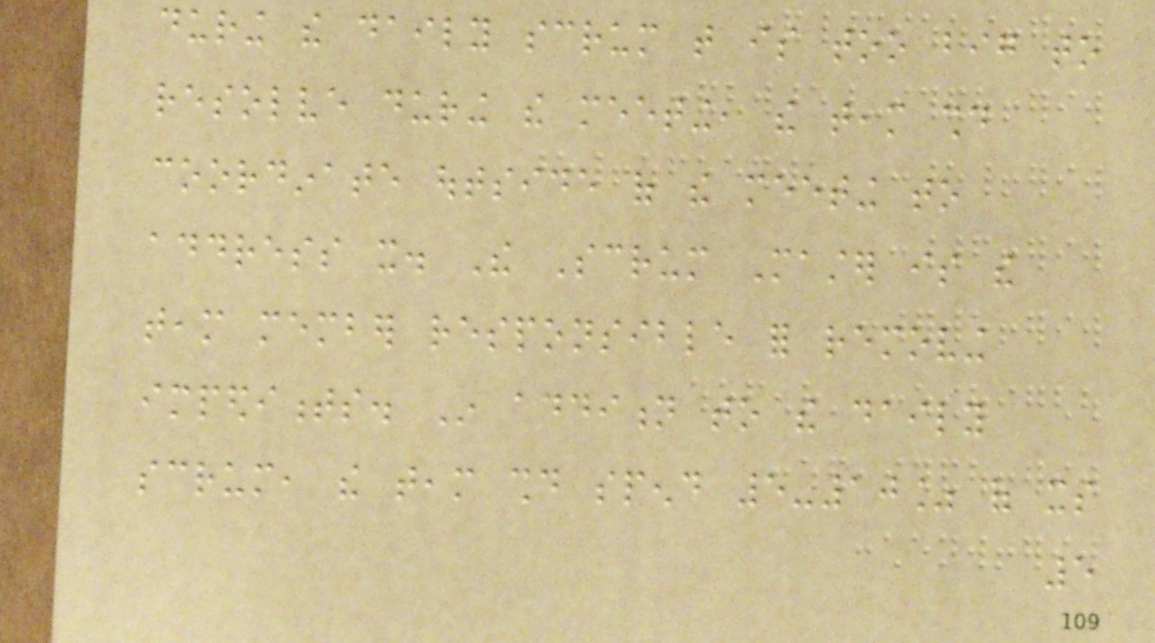during the daily scrum that is too big to
resolve during the meeting, the team should
coordinate outside of the meeting to
address it. The Scrum Master is the
team member responsible for removing
impediments. In addition to the daily
scrum, the team should spend 5-10% of its
5
